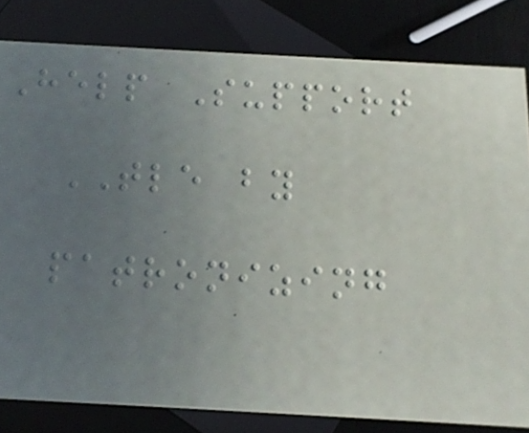Help Support
TLE by
patronizing
